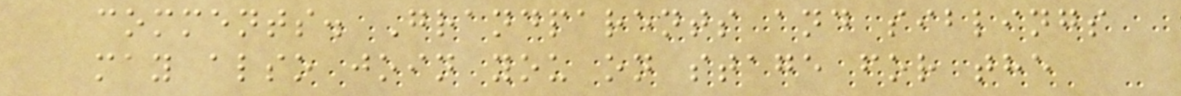comments. Grandparents and siblings
may also join you on stage for the
